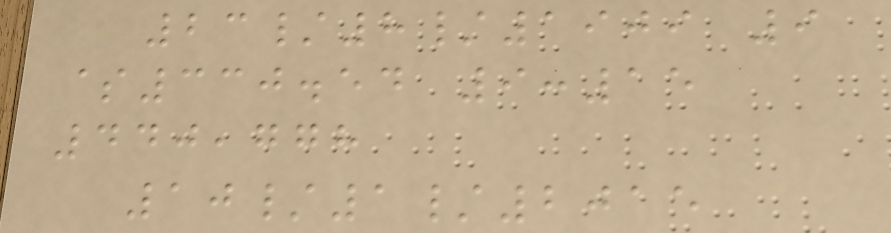23/8/1909 9
$330.54 9:15
440,778
10/1/2015
